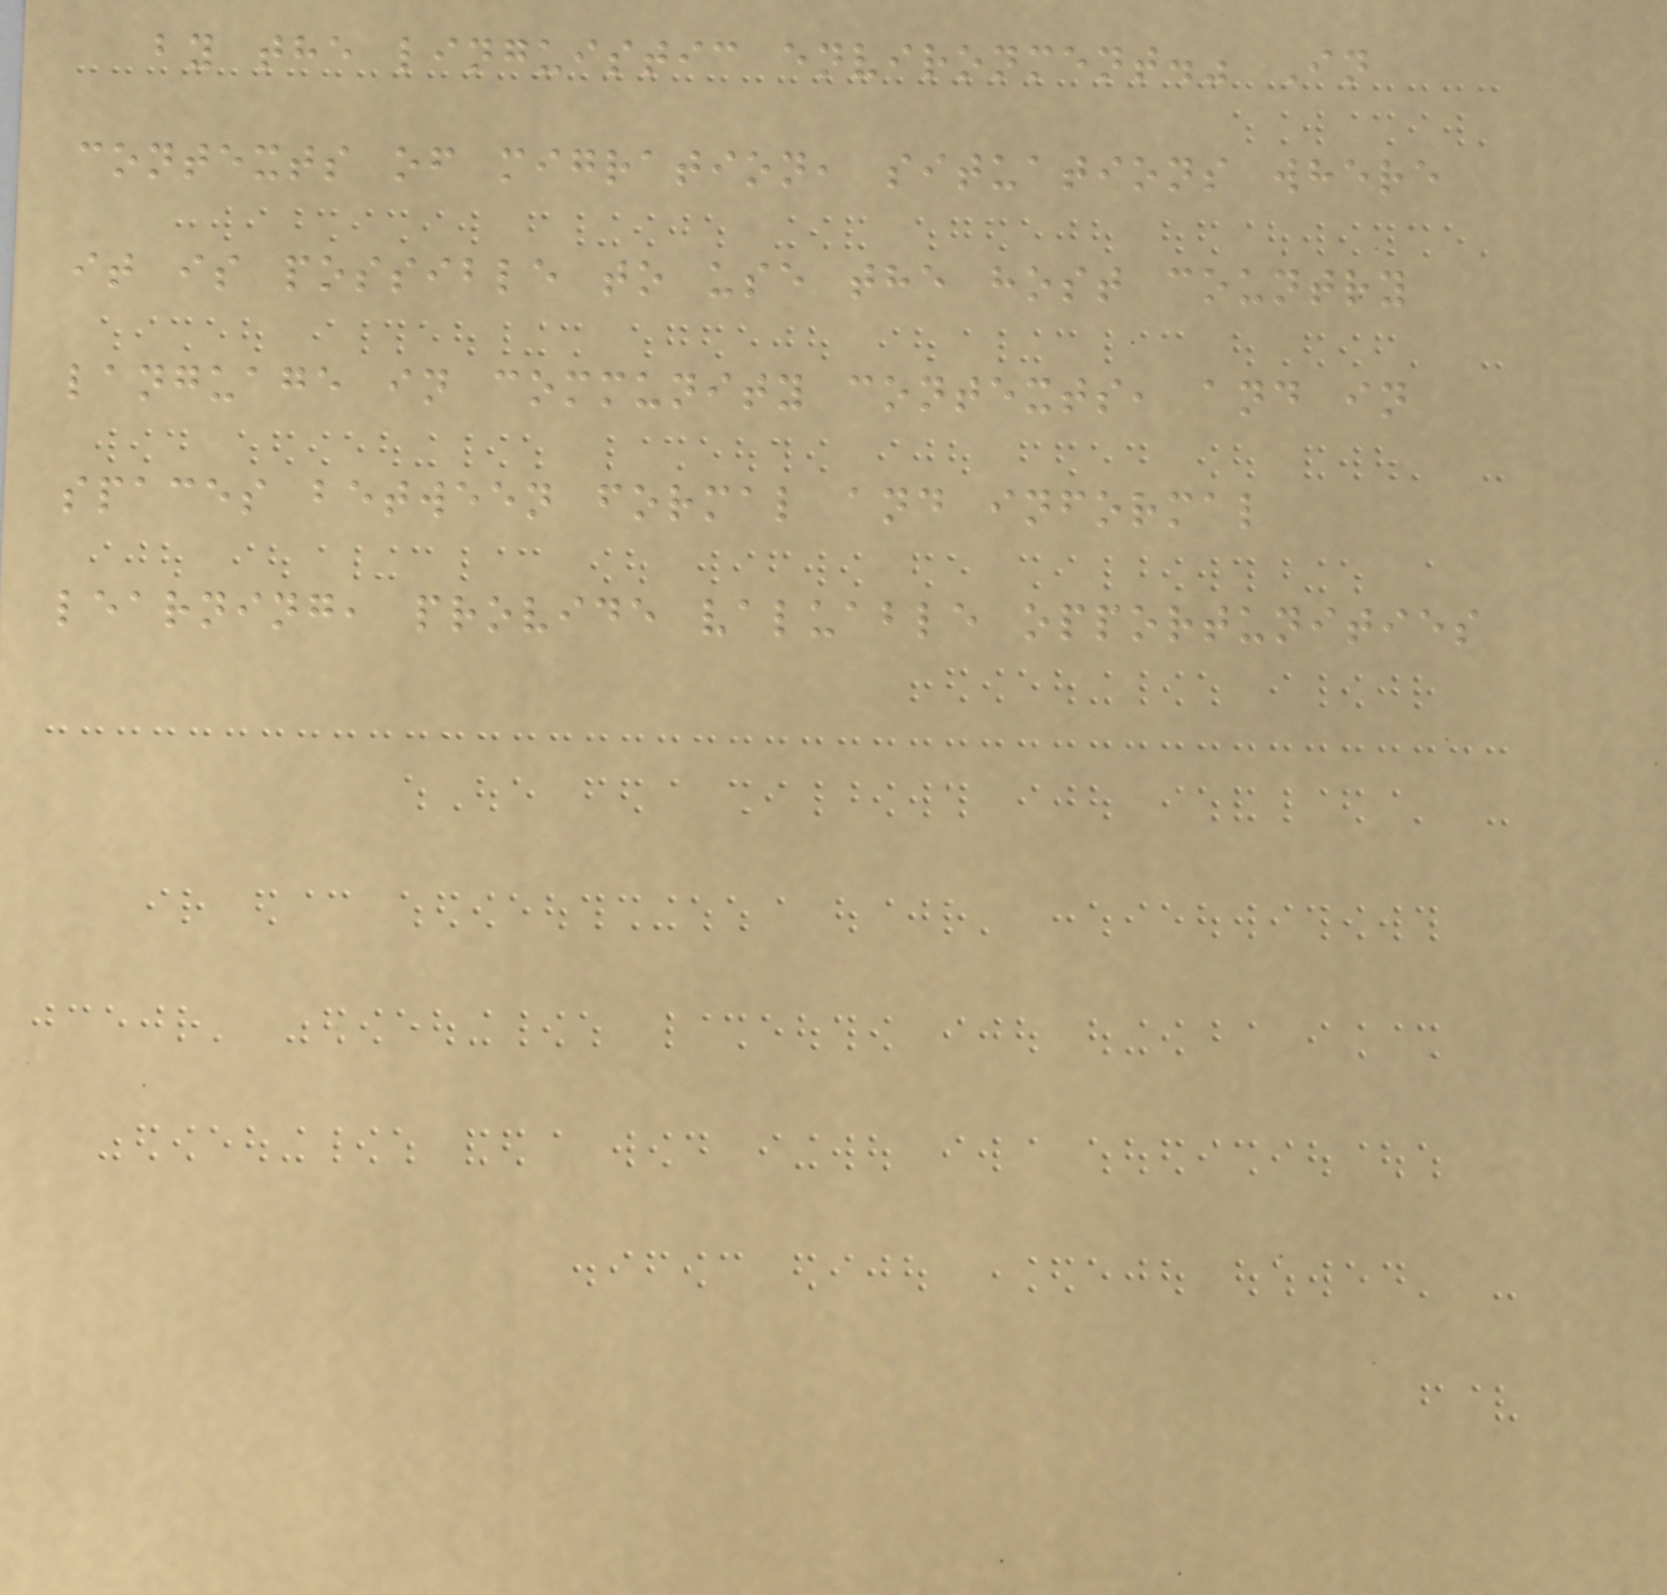by the linguistic environment." In
contexts of migration, situations where
it is possible to use the host country
language in community contexts, and in
spaces between formal and informal
learning, provide valuable opportunities
